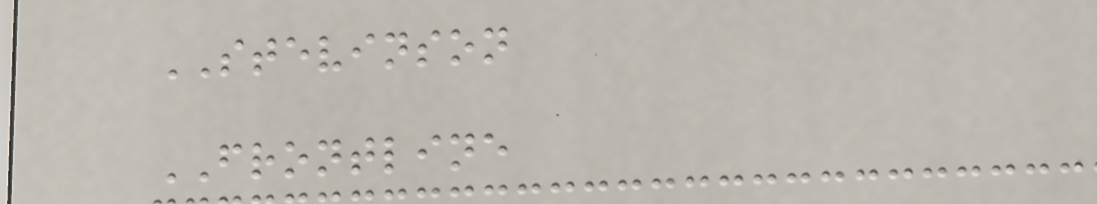STEVINSON
FRONTLINE
